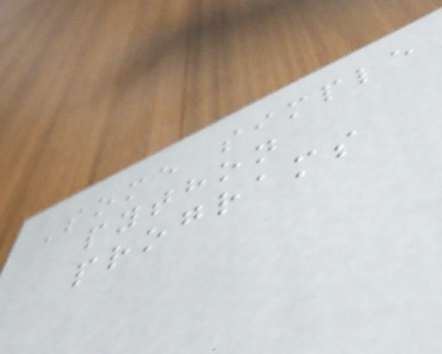Some simple
python
programs
